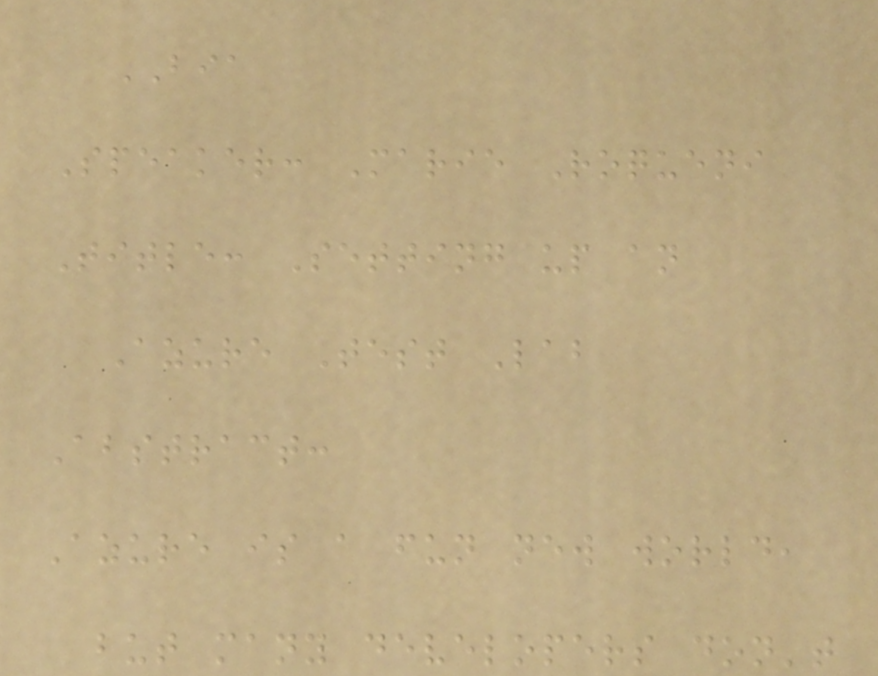BIA
Speaker: Marie Roqueni
Title: Setting up an
Azure Test Lab
Abstract:
Azure is a fun new world,
but many developers don't
